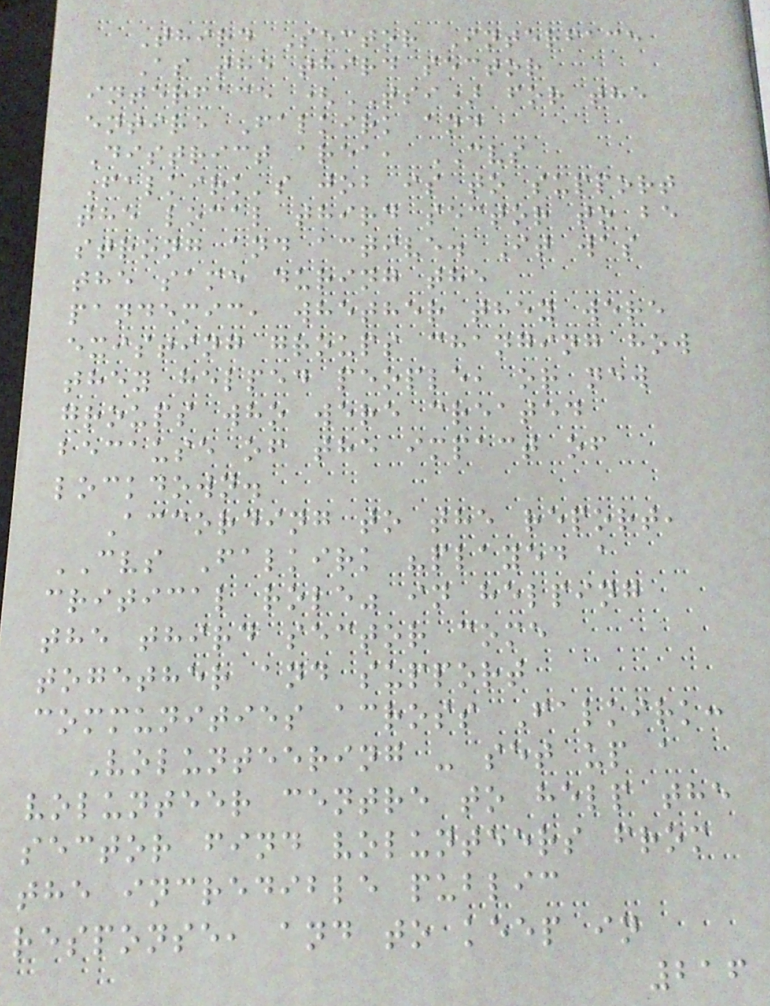Third Sector Interface
As the third sector
interface (TSI) for the
entire Falkirk and
District area, CVS
Falkirk's job is to support
the local third sector to be
strong and active. It was
the same during the
pandemic, whether they were
existing groups changing how
they helped people, or new
groups who were created
because of the impact of
lockdown.
According to the report,
CVS Falkirk "played a
critical role" in helping
the third sector come
together and support
communities across Falkirk:
Volunteering - set up a
volunteer centre to help the
sector find volunteers from
the incredible public
response, and to keep in
216
